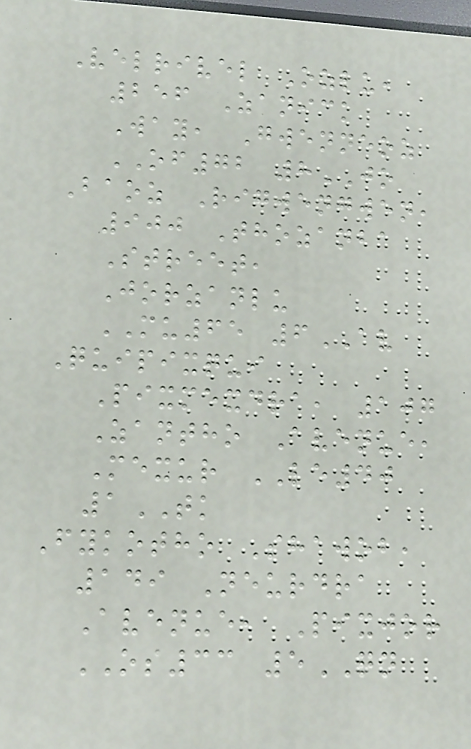Velrivel Ozlu,
256 Zanick
Way, Gwenneoz
OF72 8JO
Baoz Rigwengwen,
900 Thozanba
Street,
Jorzanlu
MU65 6AV
Quipixqui
Pixmexdra, 107
Zantho Avenue,
Mexur LE40
1TK
Fykotho Shawob,
149 Neurdra
Avenue, Pixjor
OS33 5QN
